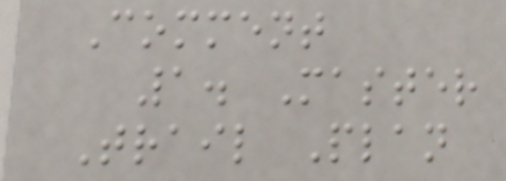Comment
1. Master
Trail Plan
